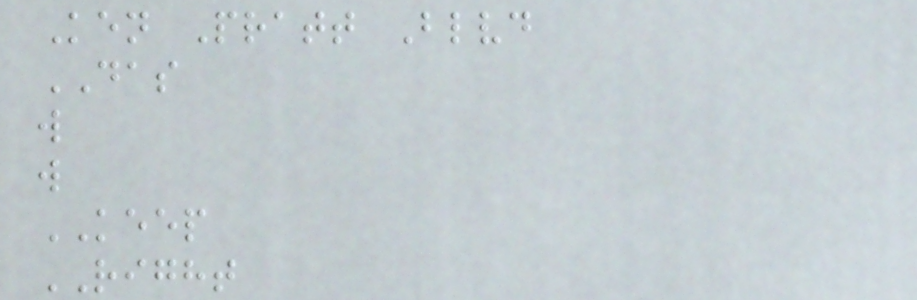Ken Pratt Blvd
DAS
w
w
KEEP
RIGHT
